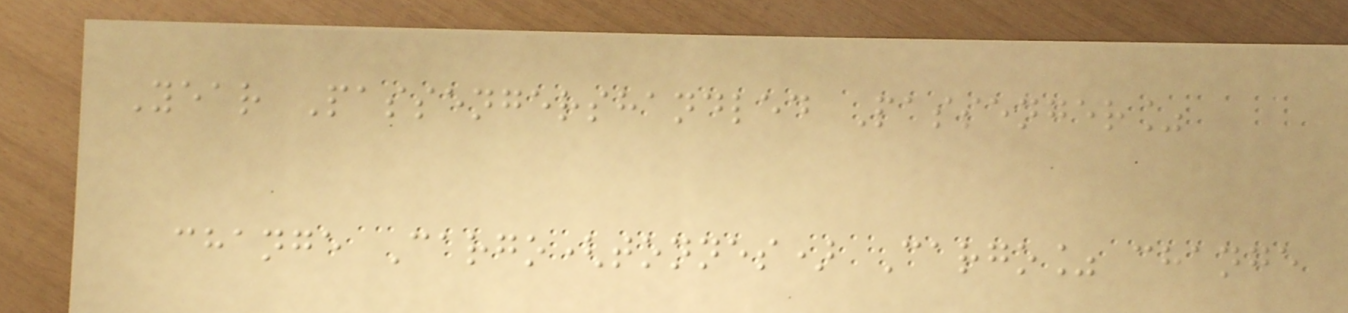Year Passengershandled Passenger%
change Cargo(tonnes) Cargo% change
